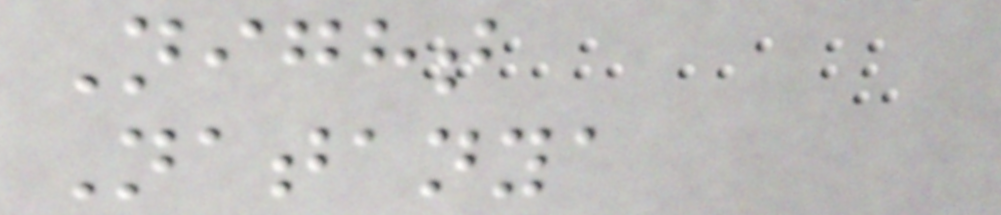Night
Natanya
